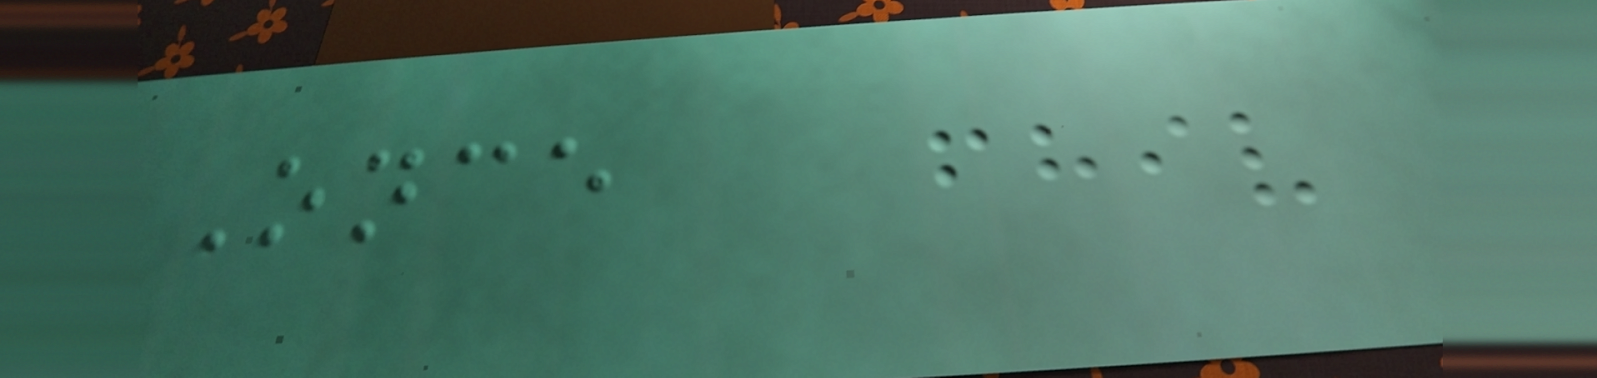Once
